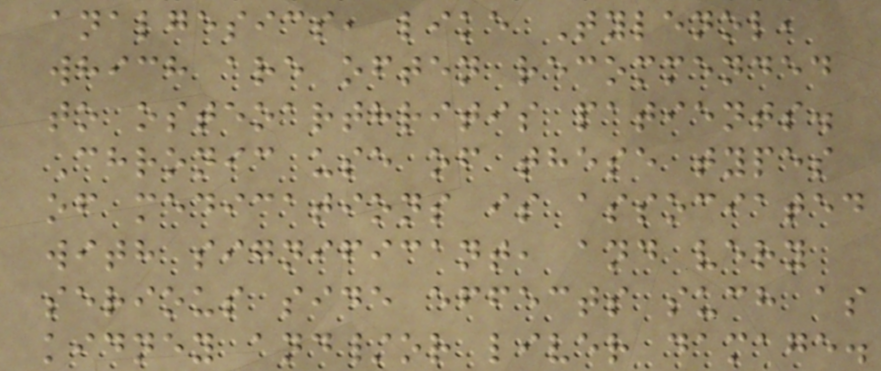analgesics, like Tylenol,
which are often recommended
to osteoarthritis patients.
Chronic use of these types
of medications is associated
with significant, and very
serious side effects such as
kidney and/or liver damage.
